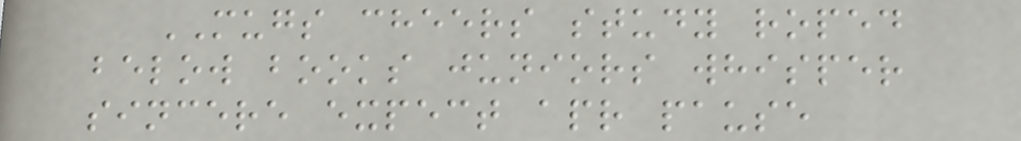MUGS cheers study roped
below books juniors whisper
sincere expect apr pause
